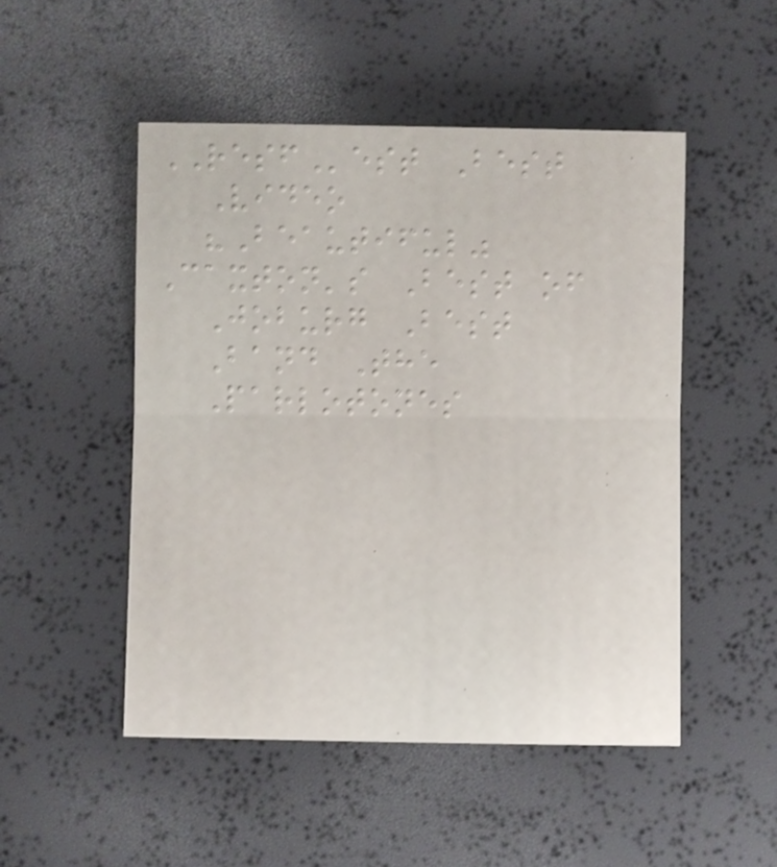RESFest Best
Video
"Beautiful"
Caxton's Best of
Joburg Best
Band The
Parlotones
